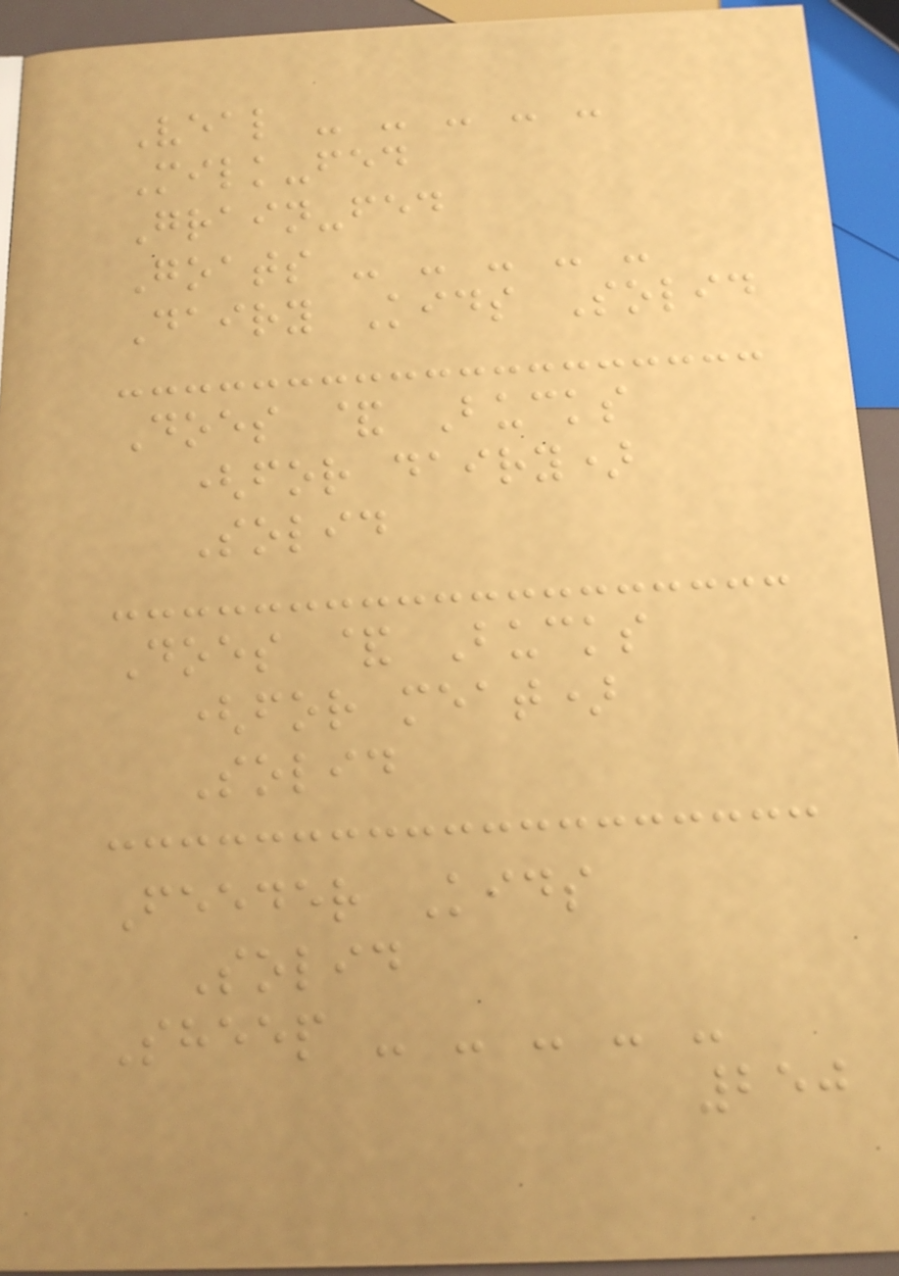Veal - - - - -
Milk-fed
Grain-fed
Goats - - - - -
Dairy Kids Solid
Does & Bucks
(for dairy)
Solid
Does & Bucks
(for meat)
Solid
Feeder Kids
Solid
Sheep - - - - -
250
